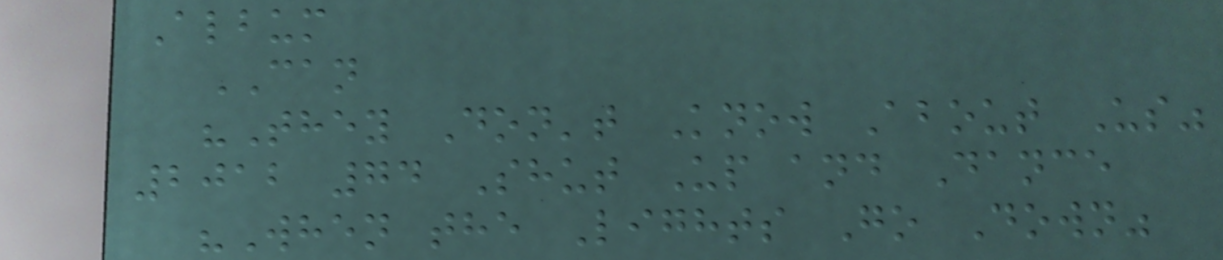Album
CAN
"They Don't Know About Us"
2012 74 Shut Up and Dance
"When the Lights Go Down"
